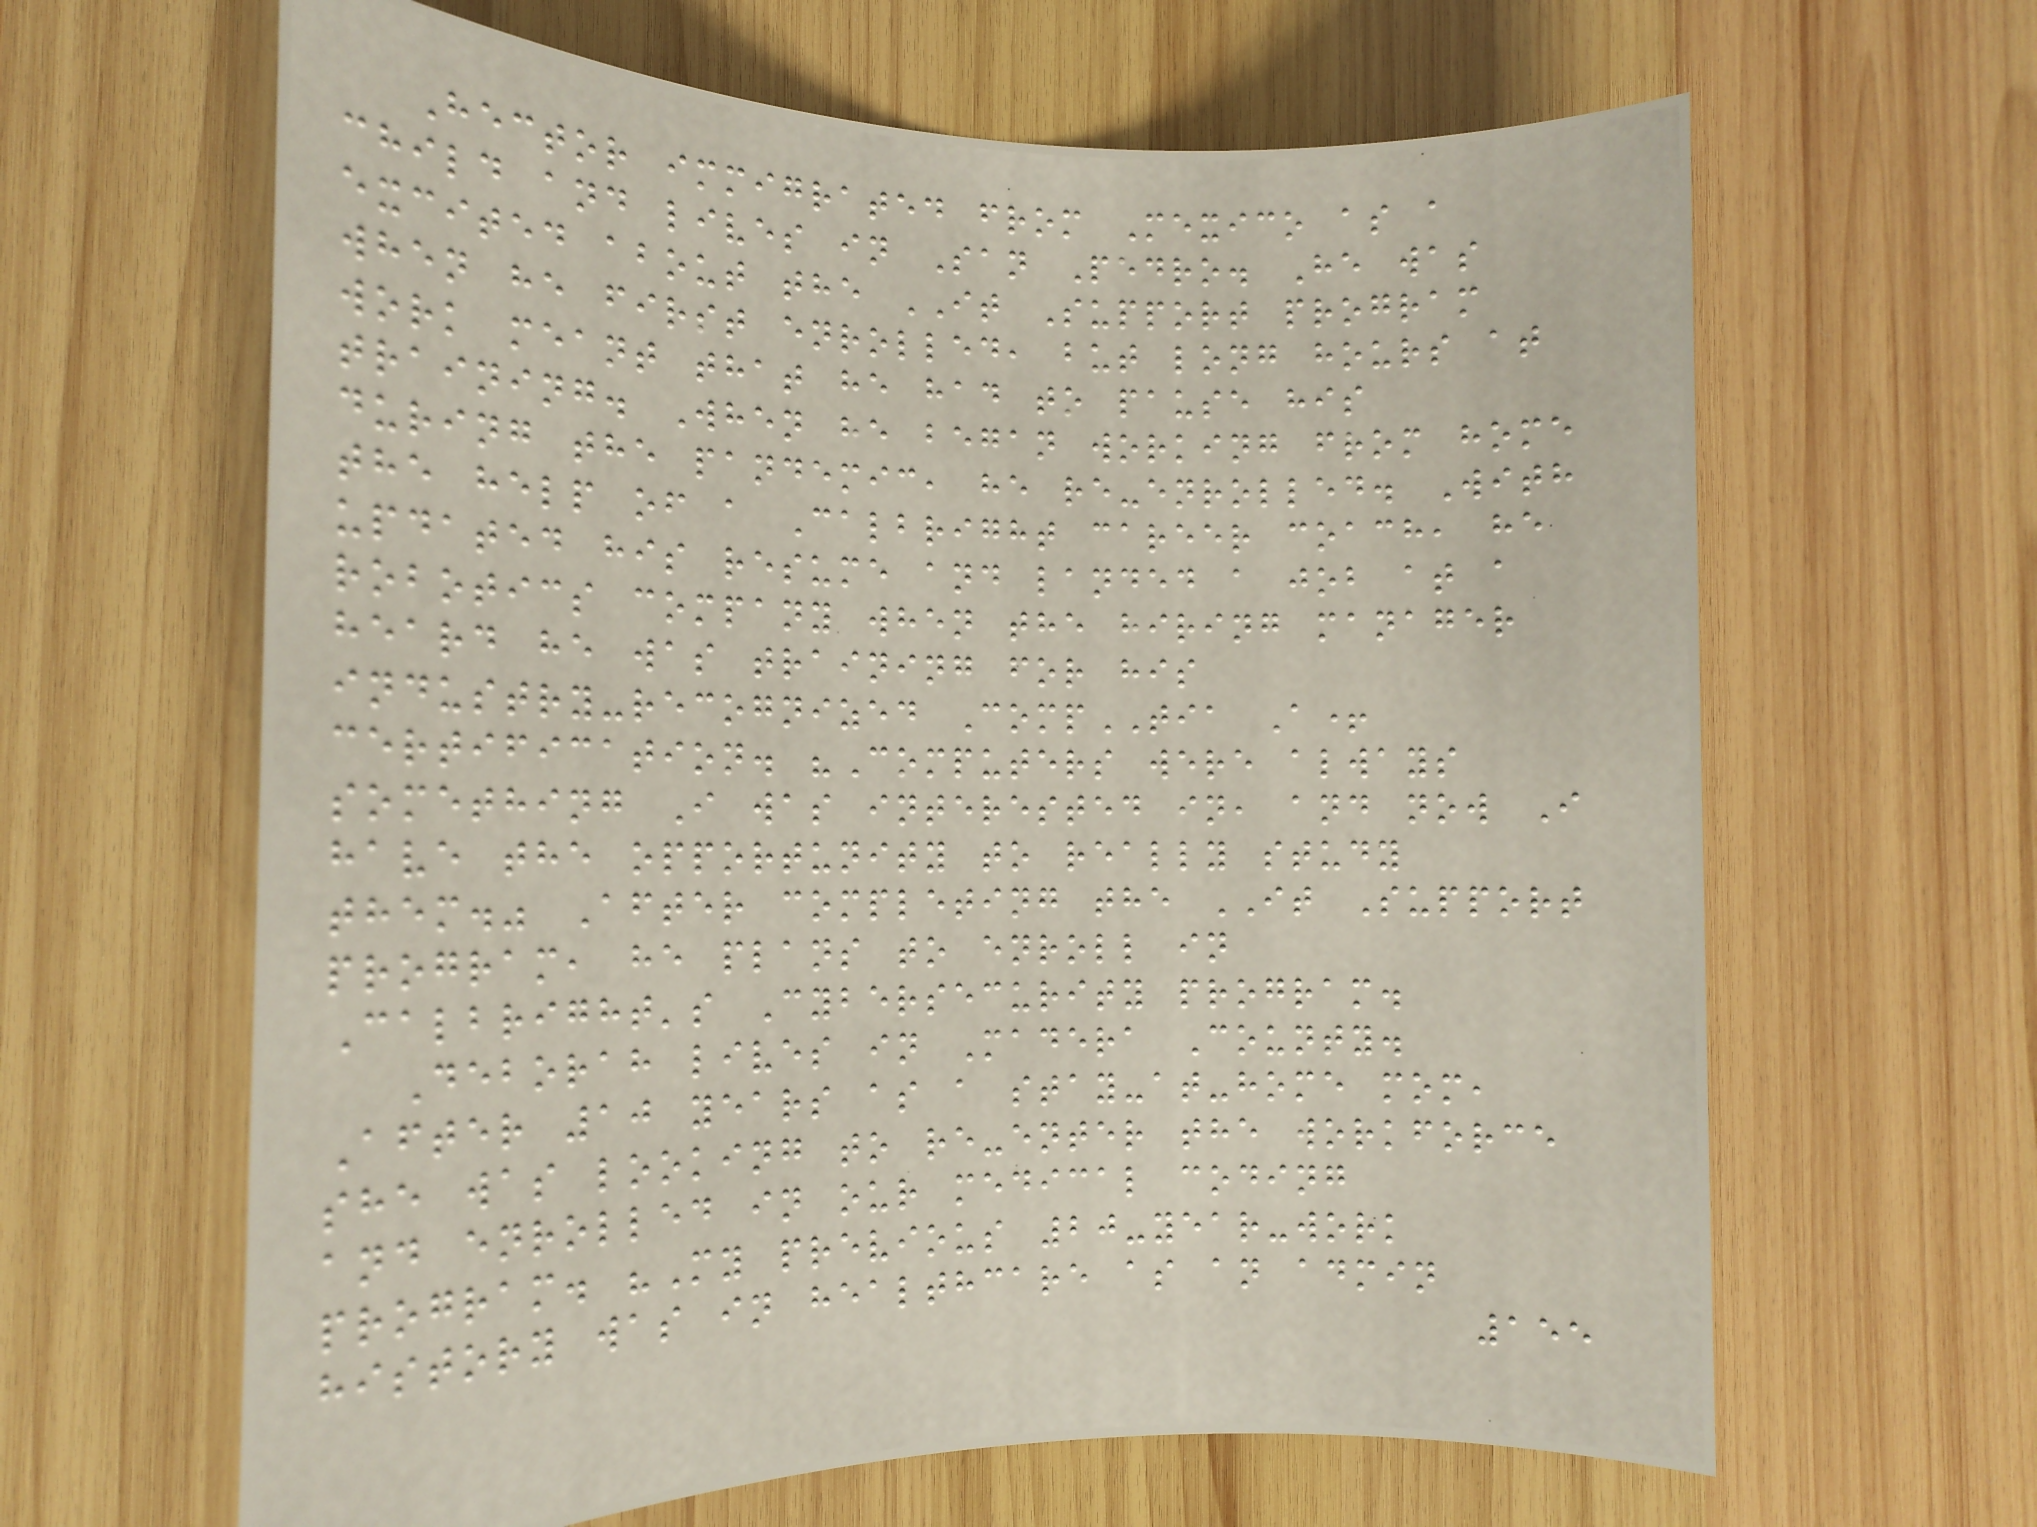Hector immigrated from Mexico as a
child and lives in San Pedro. He was
excited about the IT Support program
when he first enrolled, but long hours at
work meant that he had to pause his
training. When he began working from home
during the pandemic, he re-enrolled. With
the help of a Calbright career coach, he
updated his resume and landed a job at a
robotics company when the hiring manager
heard he was training for his
industry-recognized CompTIA A+
certification. "Computers were always
something I was interested in, and now I
have the opportunity to really study
them." After completing the IT Support
program, he plans to enroll in
Calbright's Cybersecurity program.
Deborah lives in Madera County.
After 10 years as a stay-at-home mom,
she was looking to re-enter the workforce
and enrolled in our medical coding
program. "My previous 20-year-work
history was in healthcare as an admin
155
